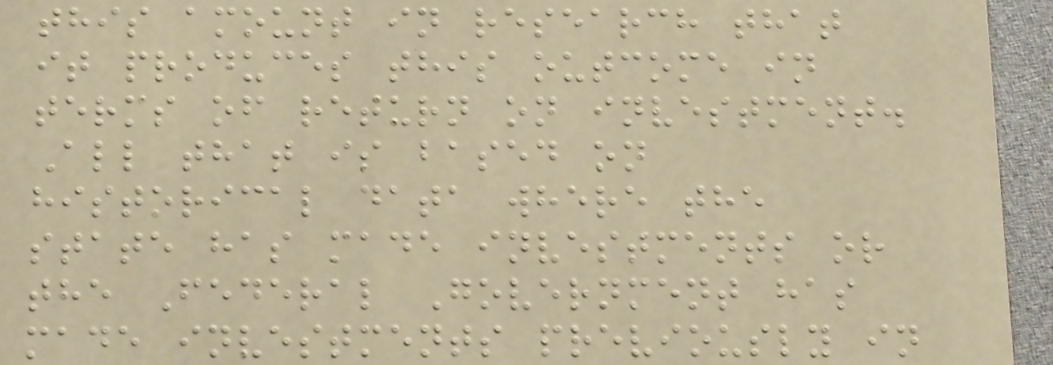this amount in research that
it produces this outcome in
terms of return on investment.
All that is based on
historical data where the
state has made investments or
the Federal Government has
made investments previously in
